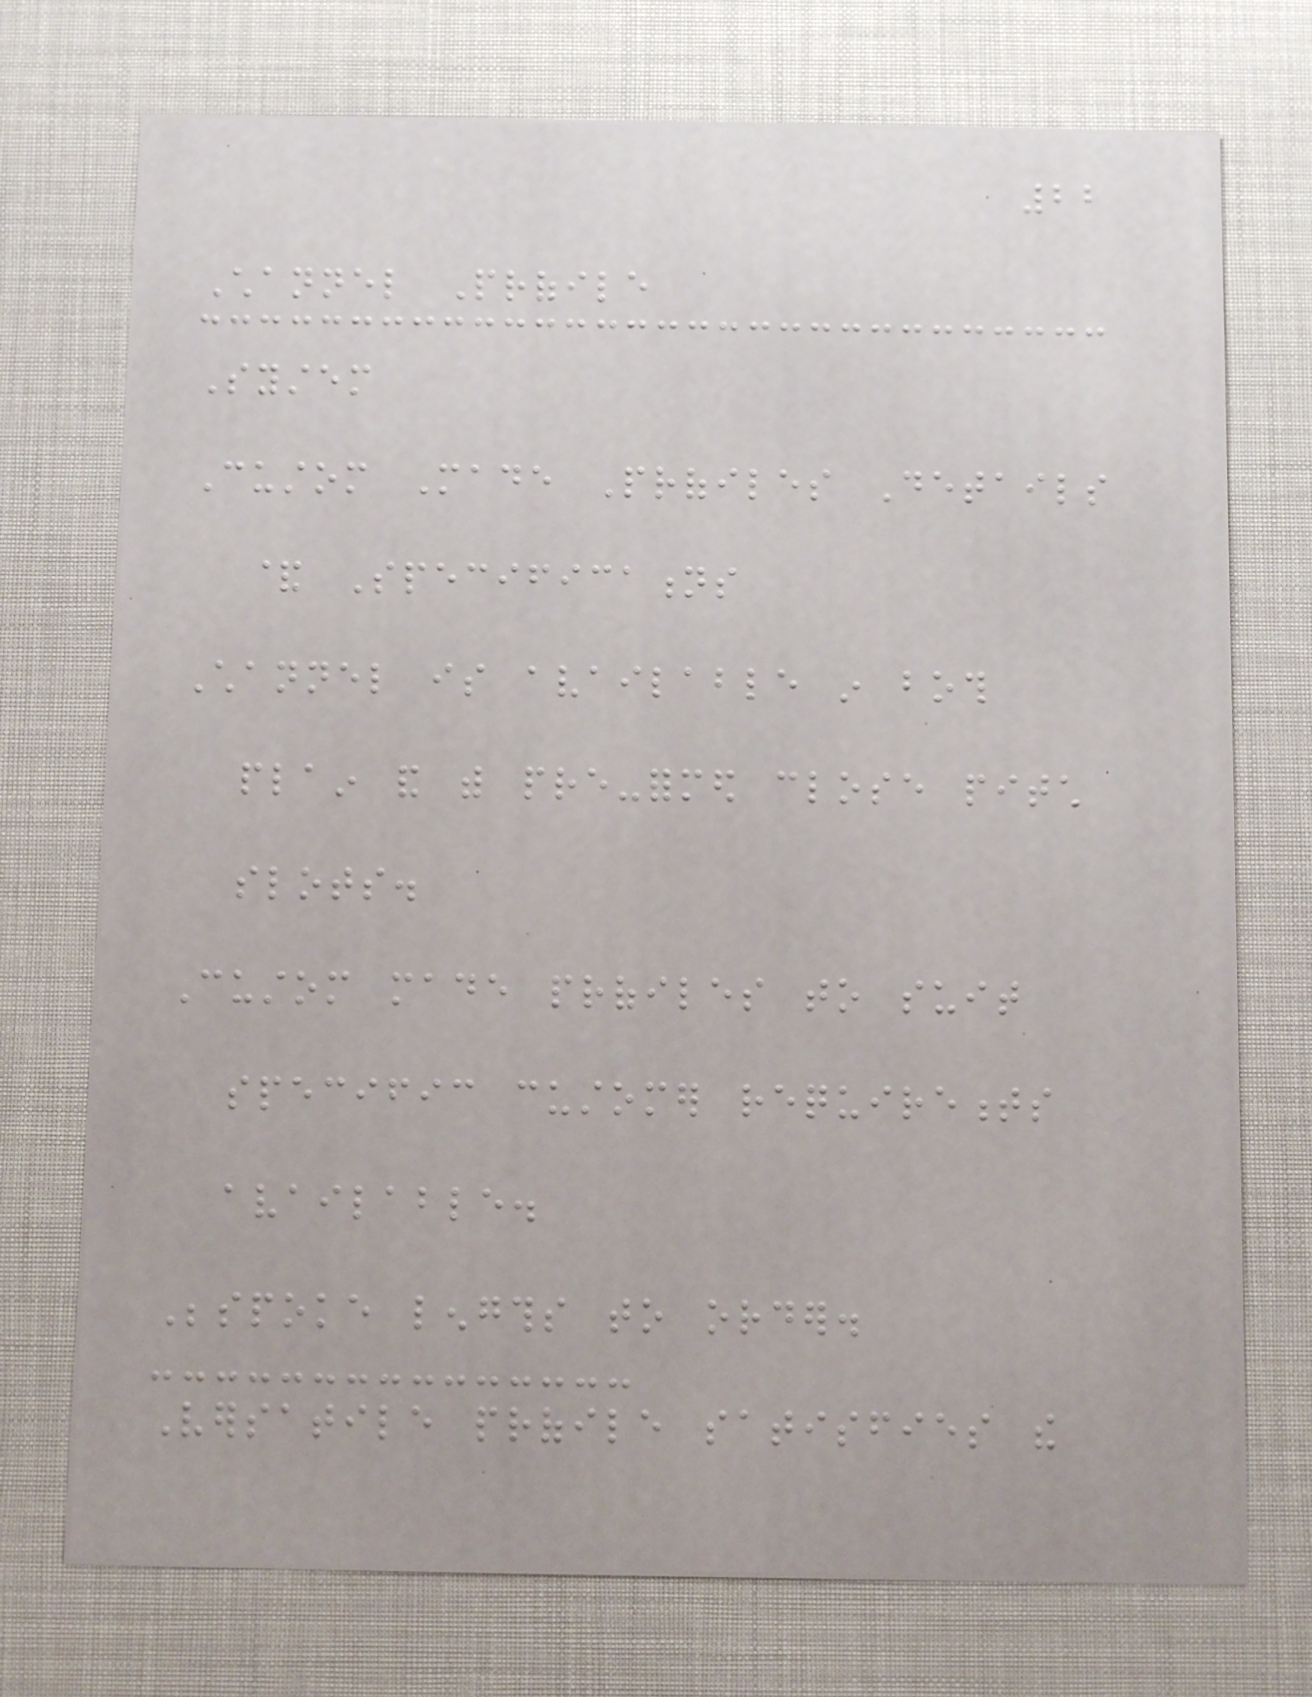22
Channel Profile
System
Custom Made Profiles Details
& Specifications
Channel is available in both
plain and with pre-formed close pitch
slots.
Custom made profiles to suit
specific customer requirements
available.
Bespoke lengths to order.
Versatile profile satisfies the
